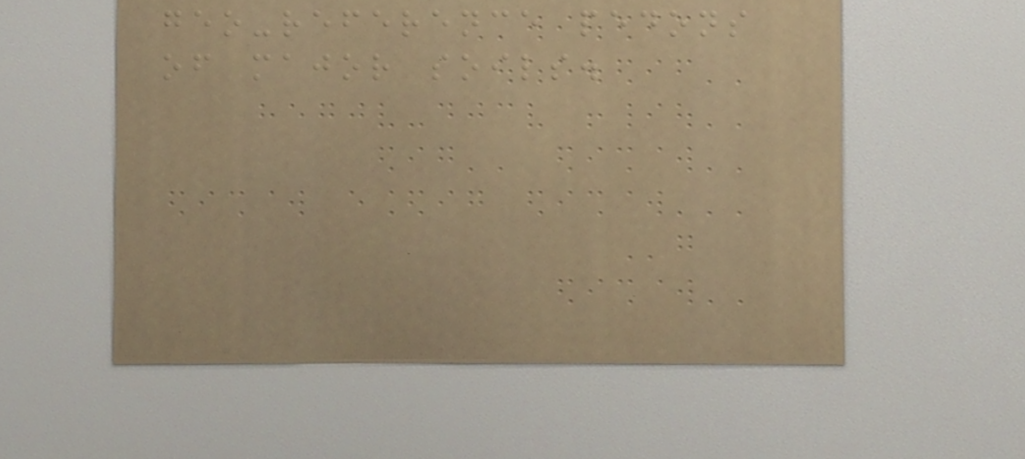geo-reference pedons
of major soils.
